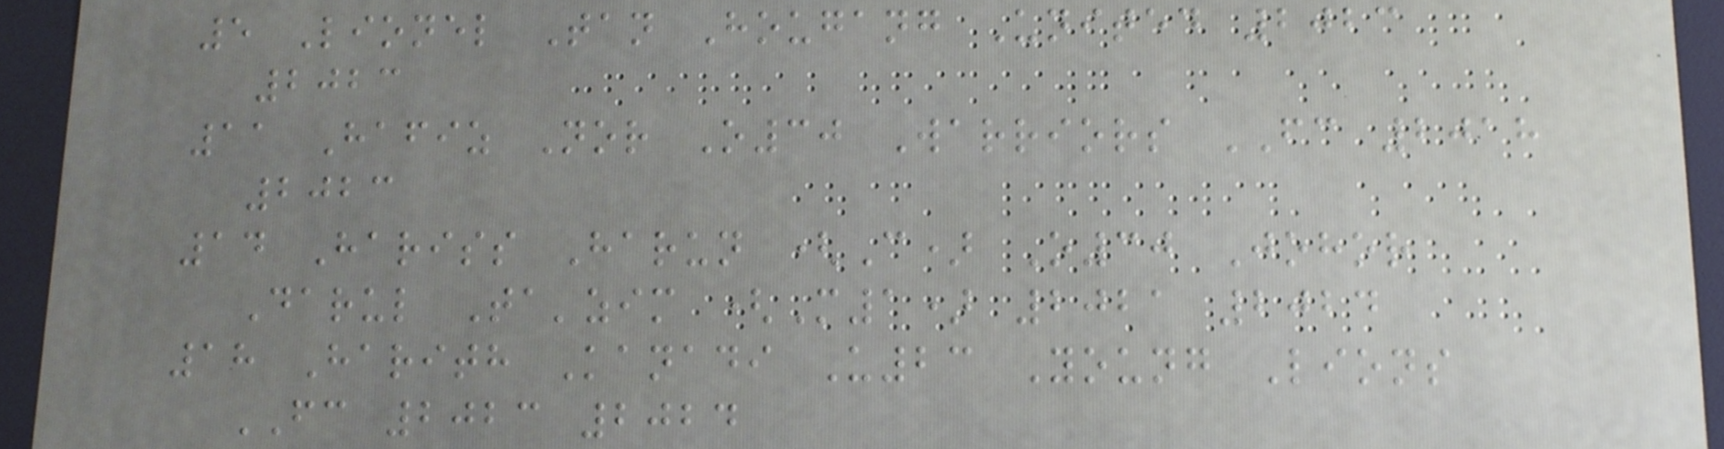5 Lionel Tan Hougang United 2023
2023
11 Hafiz Nor O30 Warriors FC 2018
2023
14 Hariss Harun (C) O30 Johor
Darul Ta'zim (M1) 2021 2024
18 Harith Kanadi U23 Young Lions
FC 2023 2024
